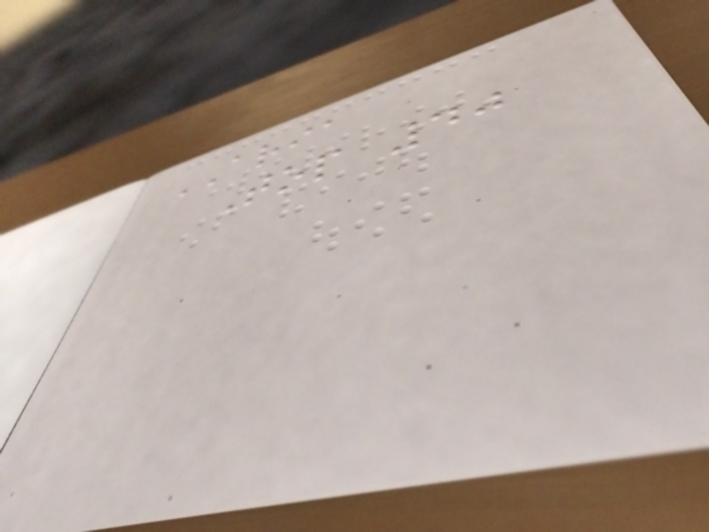ARIA
Top 40
